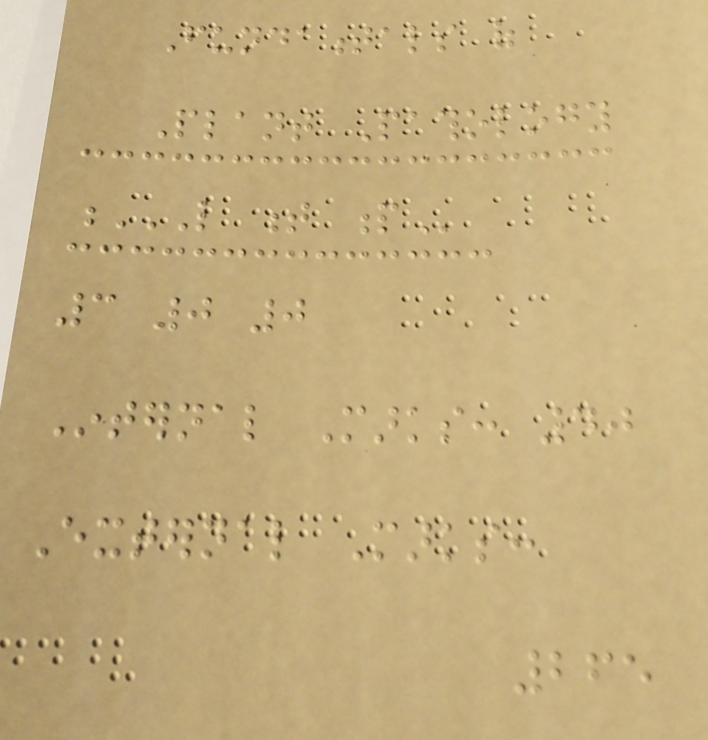Fundamentals of
Plant Pathology
L T P
3 0 0
Internal Marks: 40
External Marks:
265
